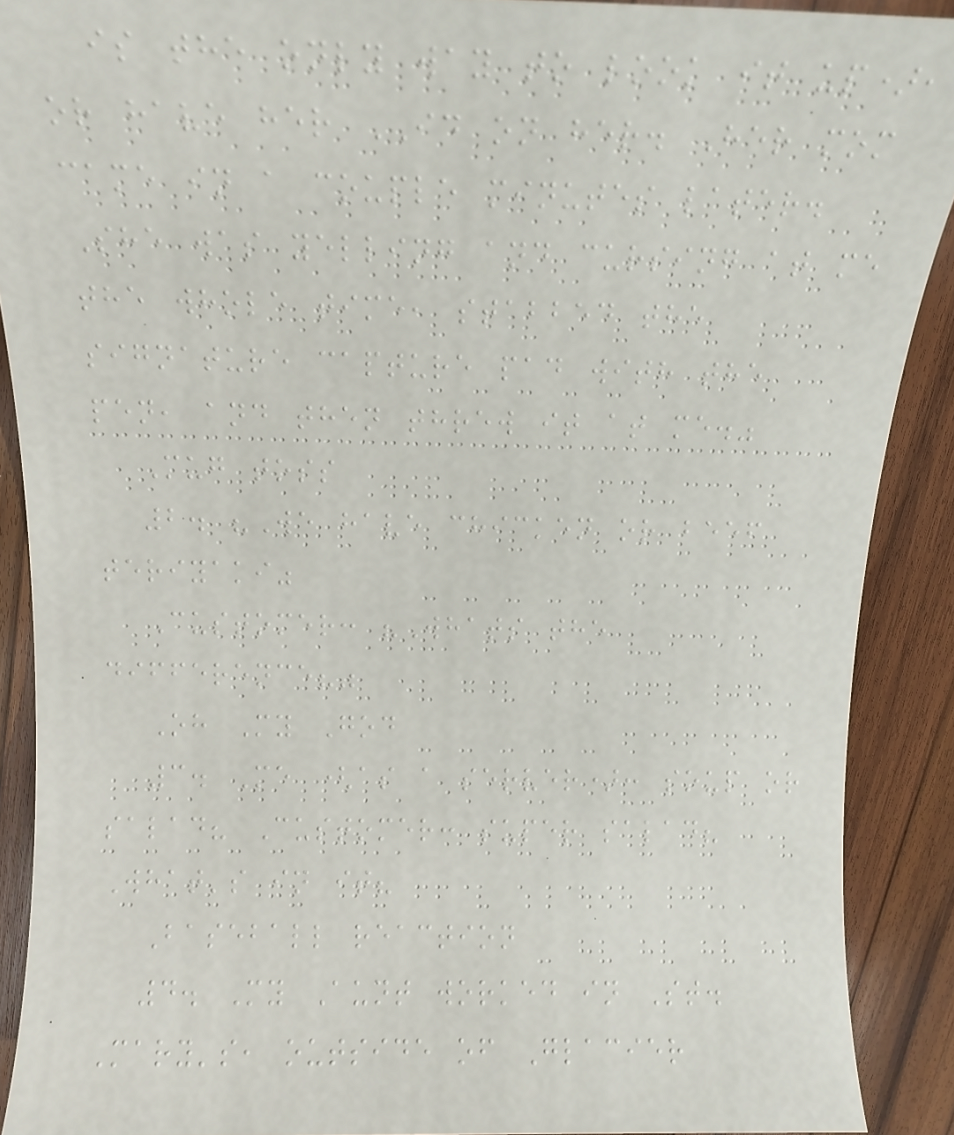is the only way to look it up),
or have her ID on her. Her mom
came in a couple minutes later.
She was yelling and cursing at me
the whole time, stabbed the
signature capture pad with the
pen, and then threw it at me."
Mug toss
2. "We have chicken or beef
teriyaki"
Customer: "Whats the
difference?"
Oh My God
3. Me (as a server): soup or
salad? Customer: super salad?
What's in it?
Baseball reaction
4. My Aunt worked in St.
Mary's, outside of Glacier
